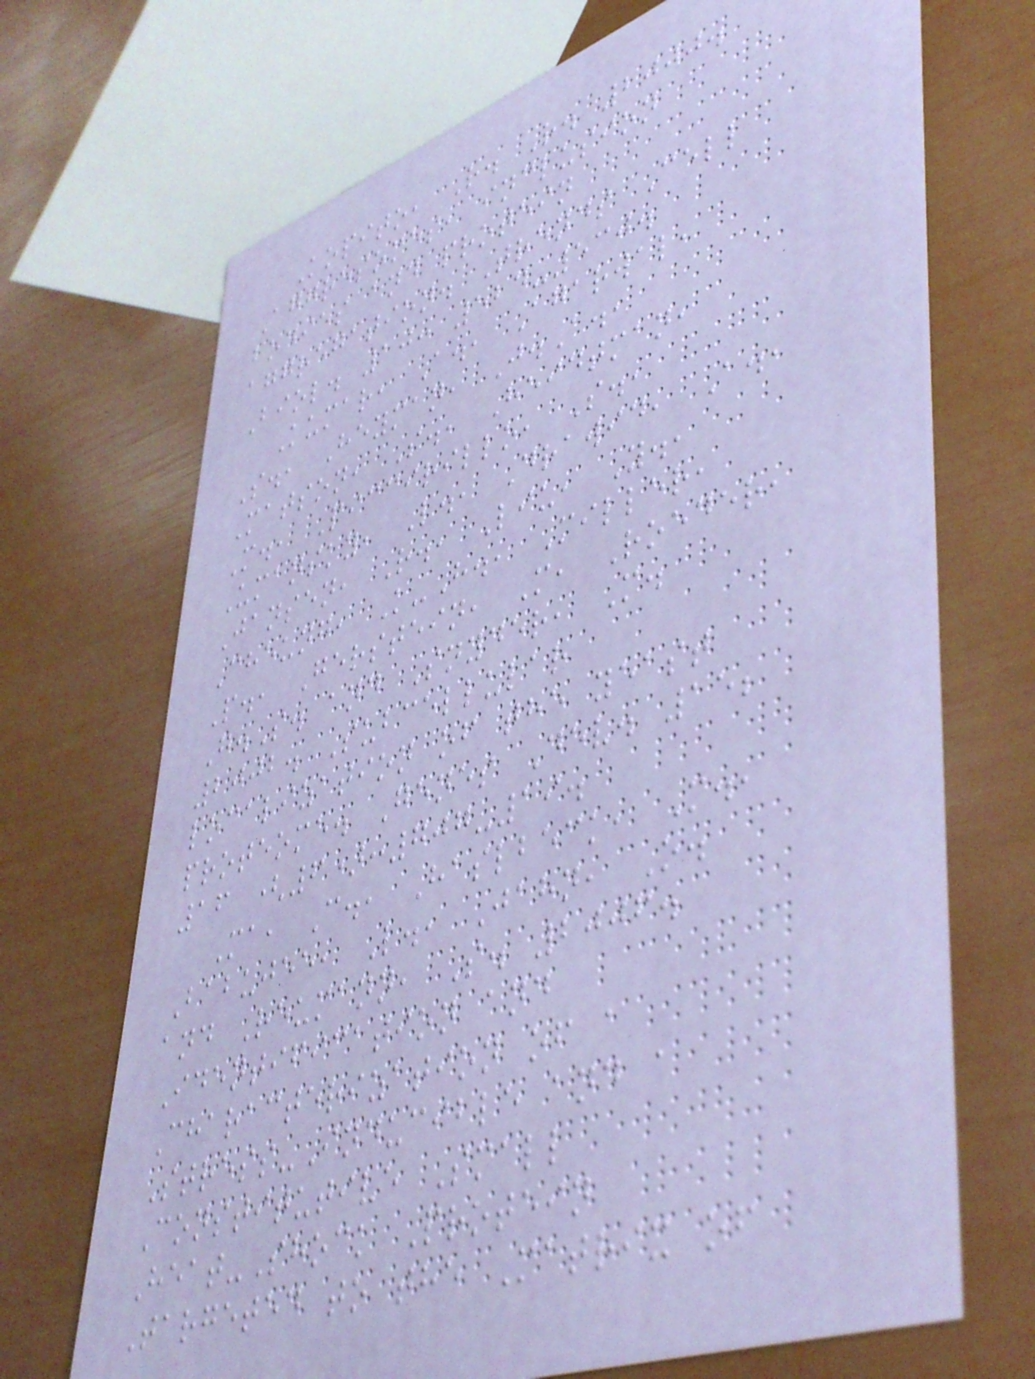Kopito, R. R. 2000.
Aggresomes, inclusion
bodies and protein
aggregation. Trends Cell
Biol. 10: 524-530.
Kumar, A., Agarwal,
S., Heyman, J.A.,
Matson, S., Heidtman,
M., Piccirillo, S.,
Umansky, L., Drawid, A.,
Jansen, R., Liu, Y.,
Cheung, K-H., Miller,
P., Gerstein, M, Roeder,
G.S. and Snyder, M.
2002. Subcellular
localization of the yeast
proteome. Genes Dev. 15;
16 (6):707-19.
Ma, C., Haslbeck, M.,
Babujee, L., Jahn, O.
and Reumann, S. 2006.
Identification and
Characterization of a
Stress-Inducible and a
Constitutive Small
Heat-Shock Protein
Targeted to the Matrix of
